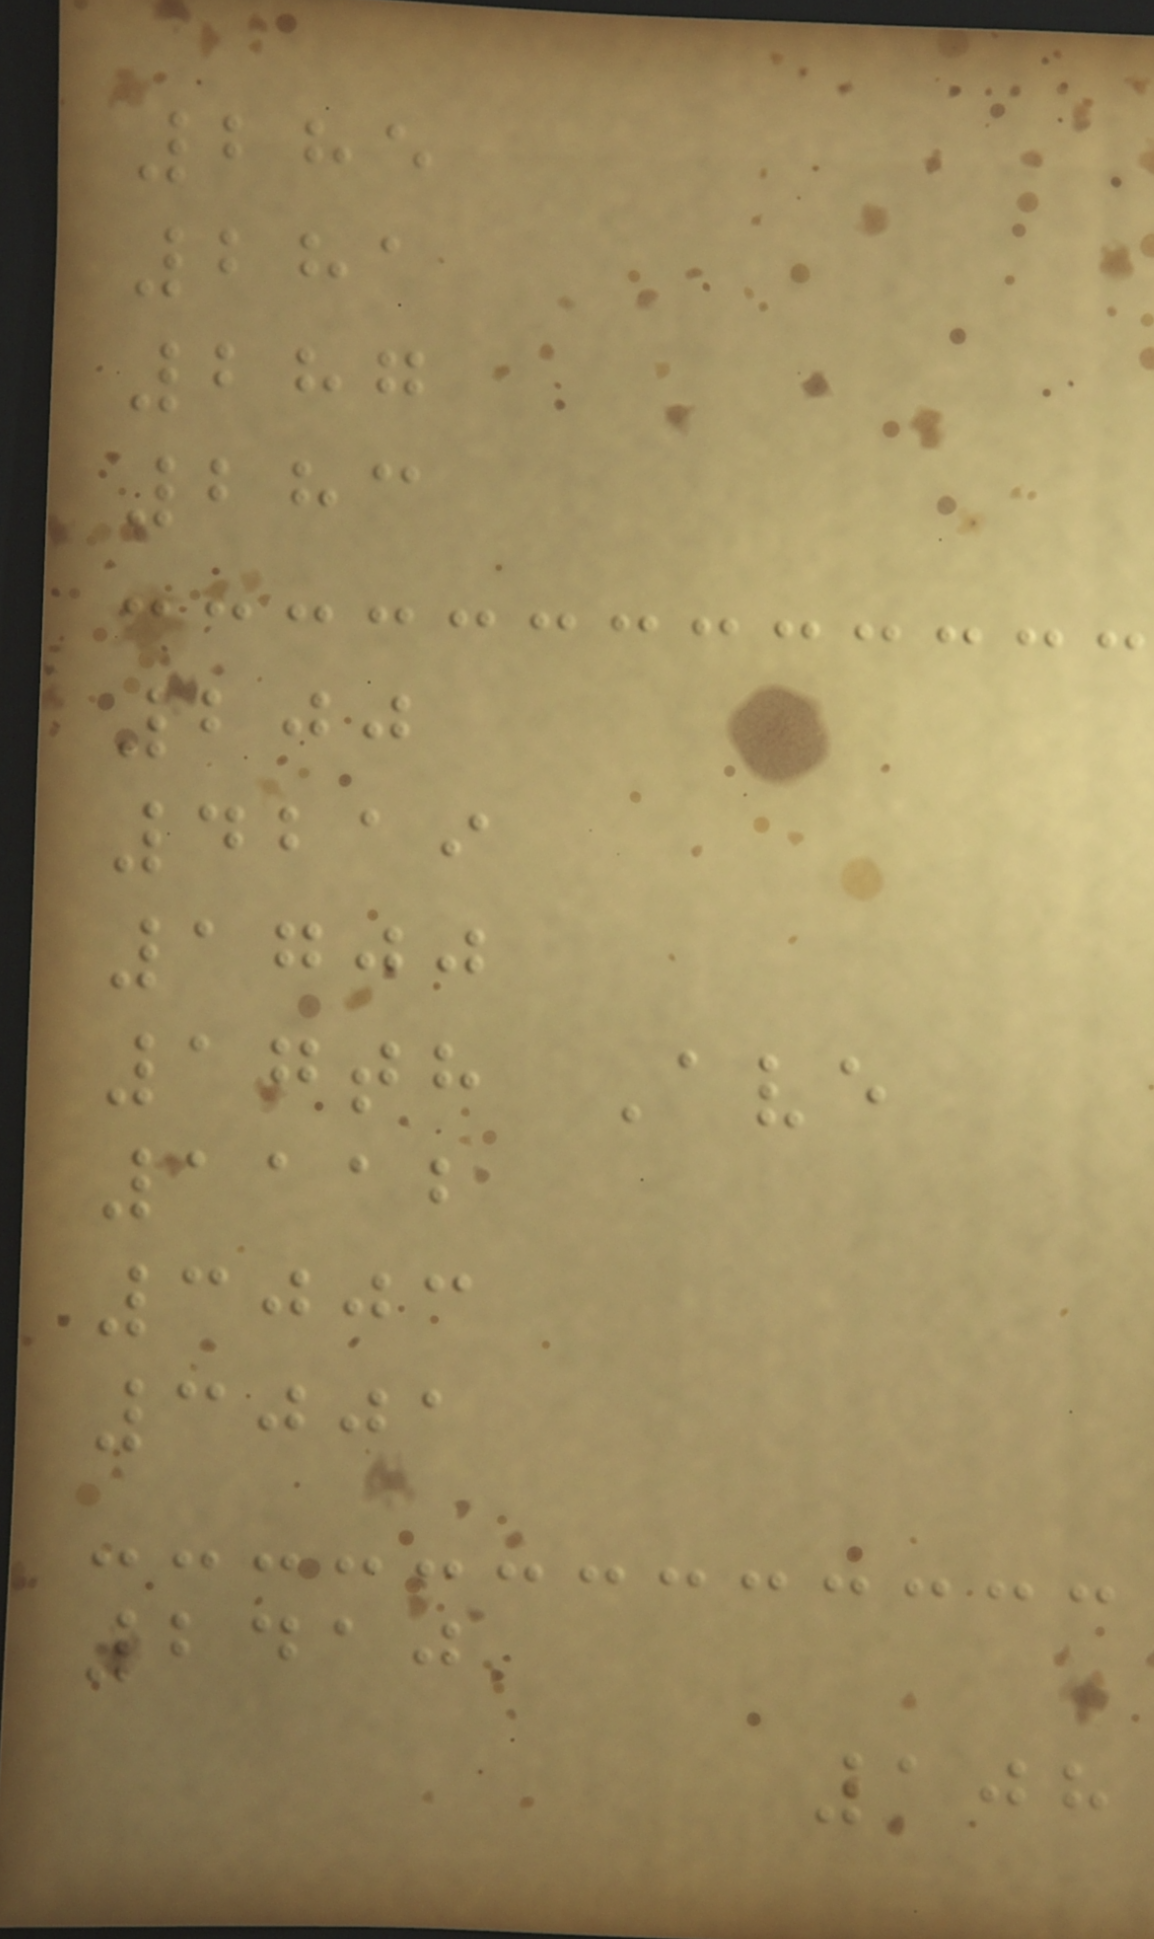285
281
287
283
200
4219
1700
17th Ave
1112
3003
3001
2410
108
